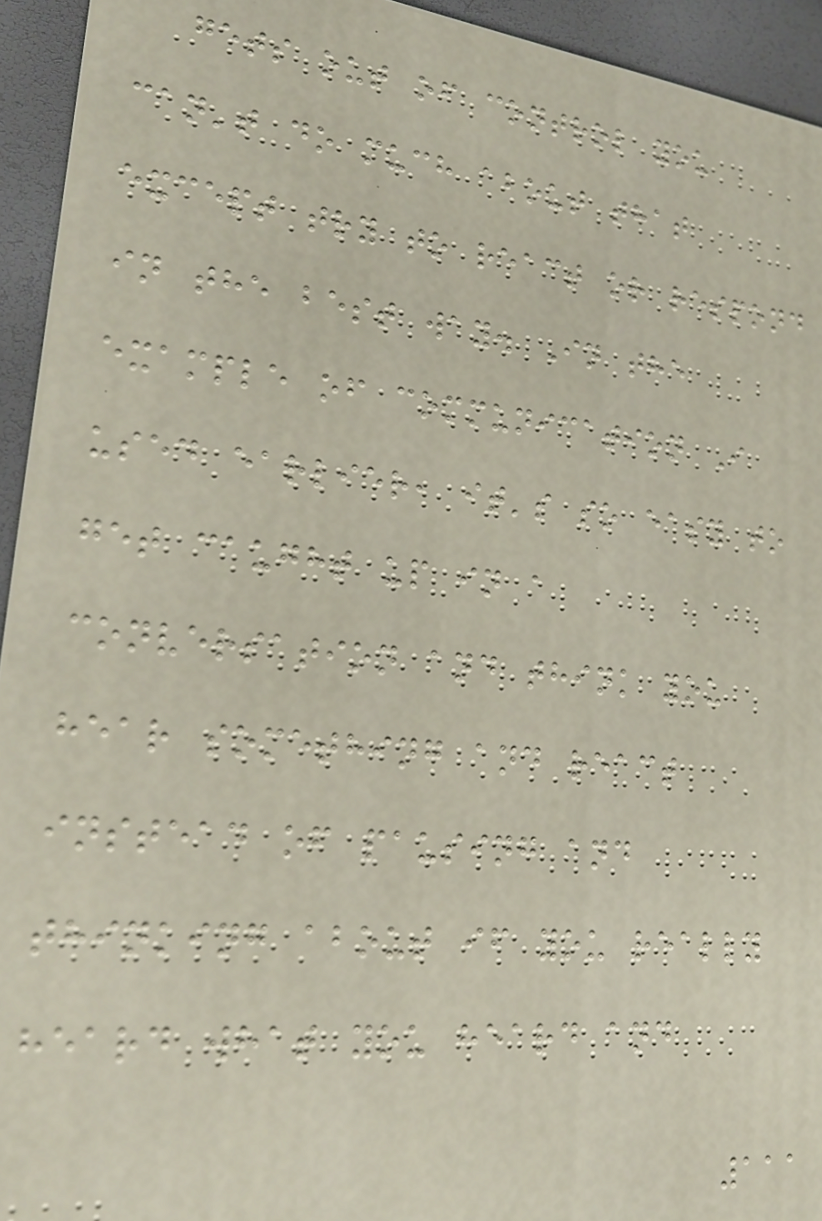gets out of control you
can't do much about that
except try to react or respond
in the best way. In the
example of communication I
used earlier, it's so easy to
get caught up in a
conversation and think you
hear something and react
instead of pausing and
thinking about if you really
heard what you heard and
111
